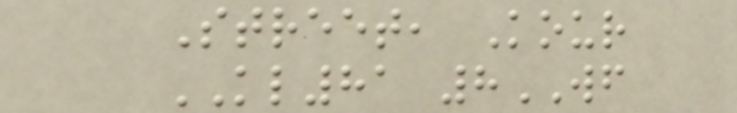Street, Kour
KL81 8WF
